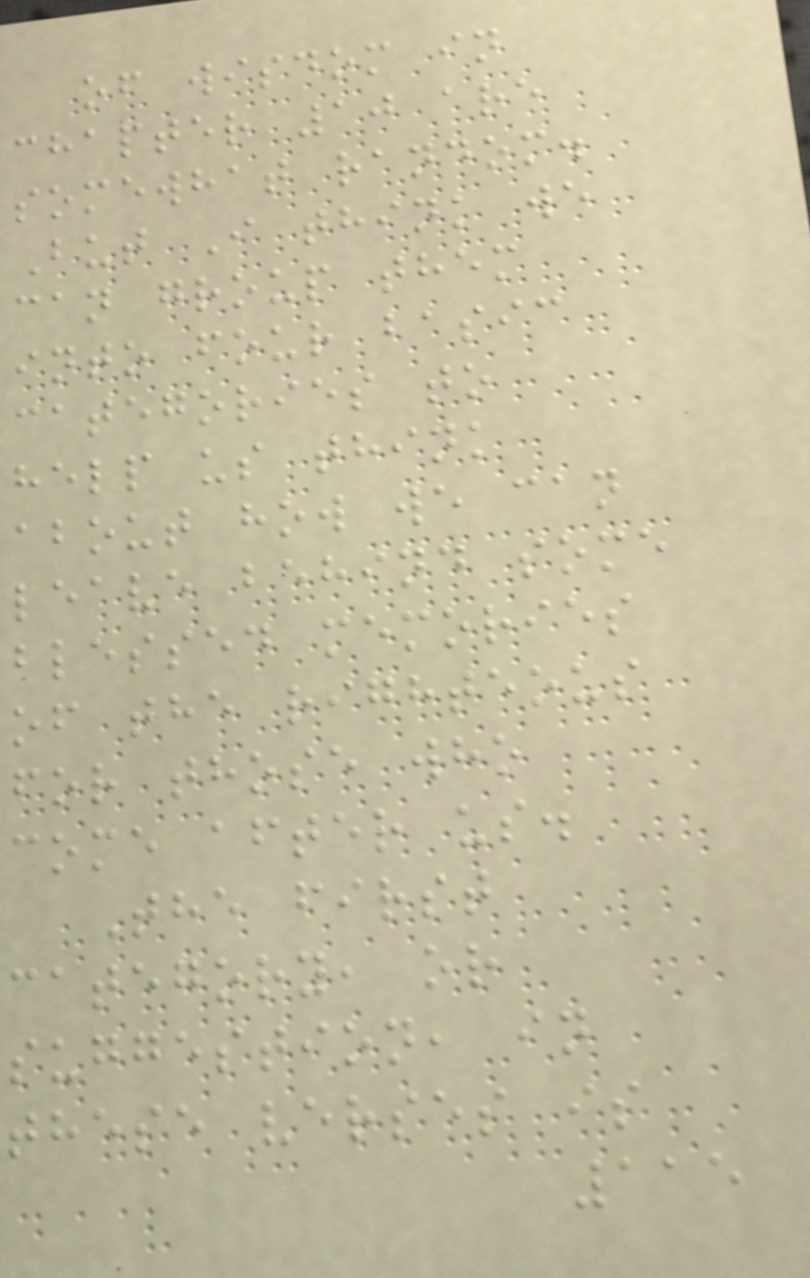of wisdom in
chapter 10 are
somewhat random.
But I think we
can group them
into four basic
categories to
help us think
about how we can
leave behind some
blessed memories
of the righteous
for those who
come after us.
The first
category, or
suggestion, in
these verses is
115
